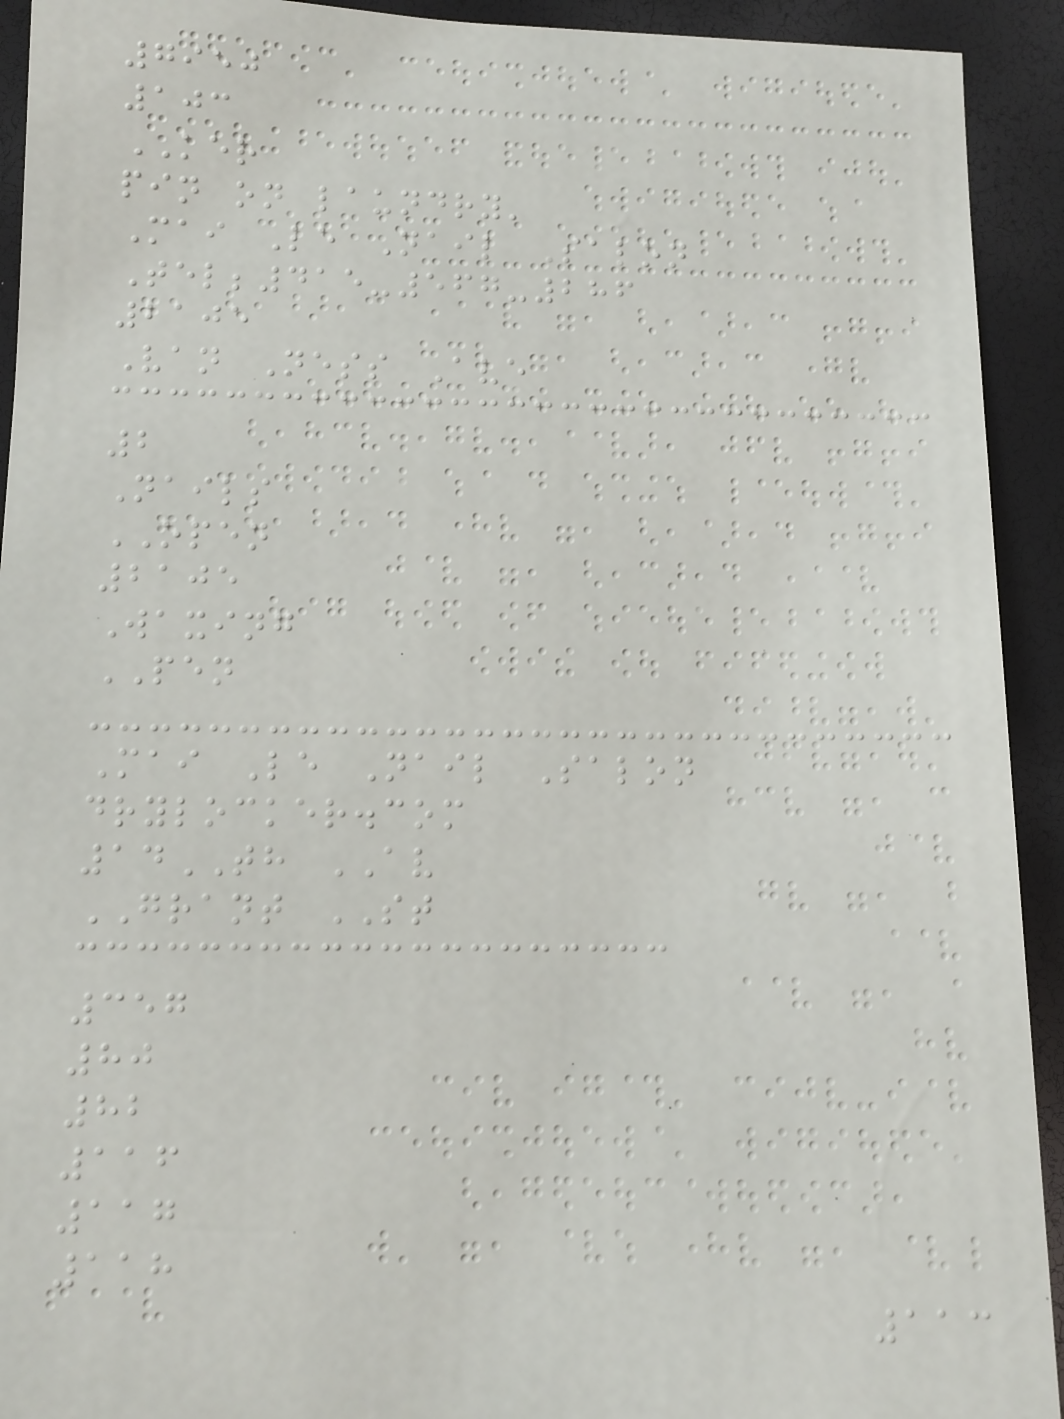7950
103
KER
pin on laundry'
Mai Le Nail Salon
Tel;415-567-286
2105
Van Ness Ave
2
Nails
OPEN
2105
Waxing
PEN
Mai Le Nail Salon
drylocker.com
14TH AV
GRANT ST
357
80
82
116
117
118
113
